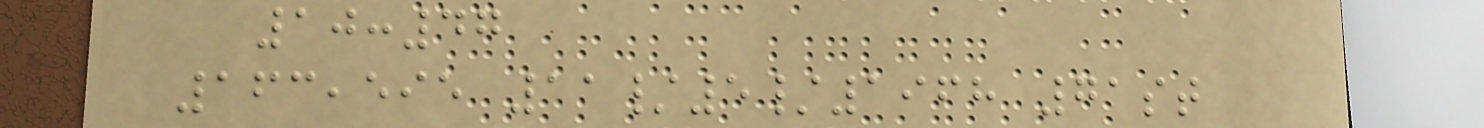10:47
163,595 11/5/1968 71st
